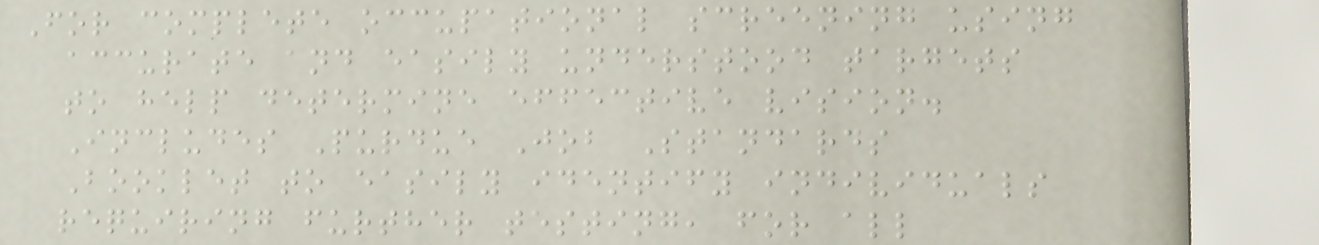For complete occupational screening using
accurate and easily understood targets
to help determine effective vision.
Includes Purdue Job Standards
Booklet to easily identify individuals
requiring further testing, for all
